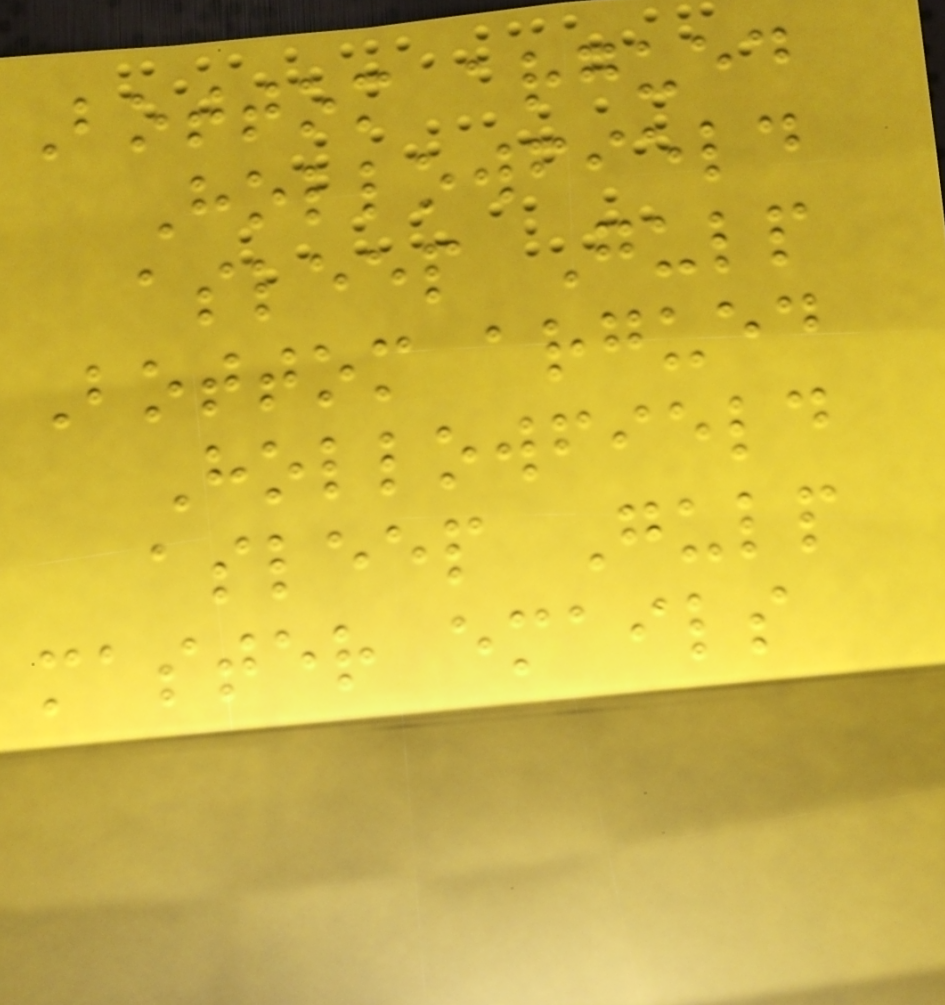Bottom argued
Hollowfield
asleep Gulp
Bottom argued
Hollowfield
asleep Gulp
master emails
